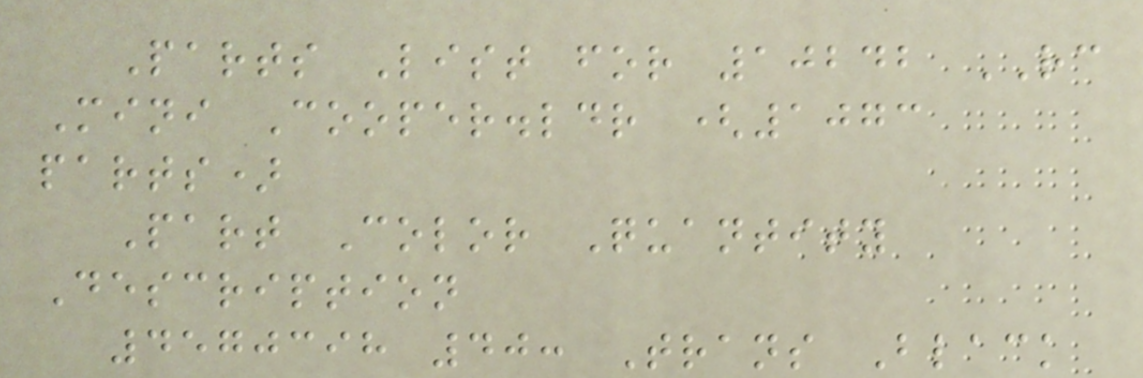Parts List for 10242 RC
Mini Cooper.ldr (1073
parts)
Part Color Quantity
Description
4570398 40: Trans Black
